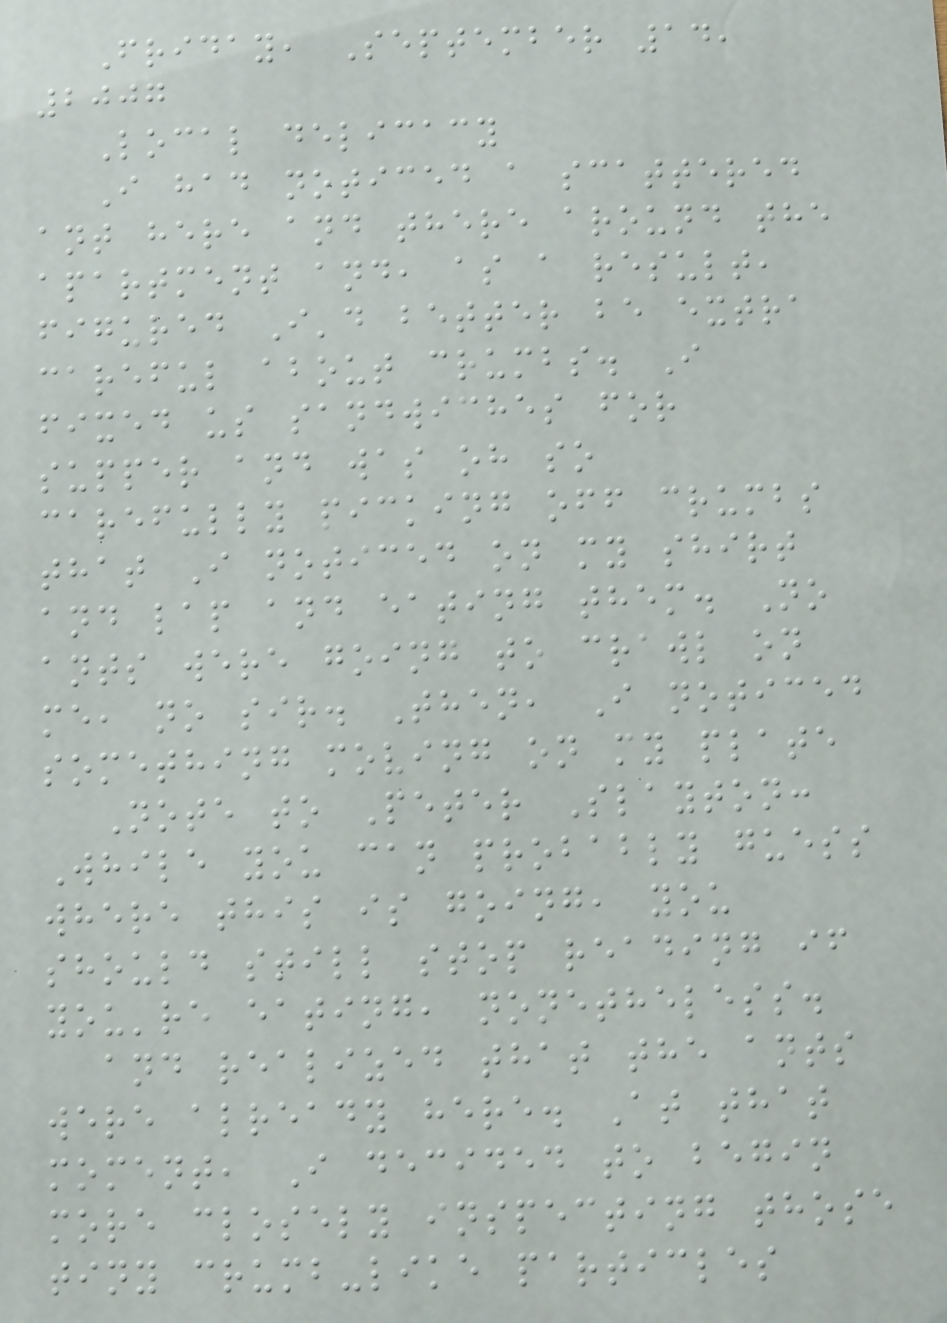Friday, September 14,
2007
Local delicacy
I had noticed a scattered
ant here and there around the
apartment and, as a result,
figured I'd better be extra
careful about crumbs. I
fixed us sandwiches for
supper and was oh so
carefully picking off crumbs
that I noticed on my shirt
and lap and eating them. No
ants were going to crawl on
me, no sir. Then, I noticed
something moving on my plate
Note to Peter Slayton:
While you can probably guess
where this is going, you
should still stop reading if
you're eating, nonetheless.
and realized that the ants
were already here. At that
moment, I decided to begin
more closely inspecting those
tiny crumb-like particles
